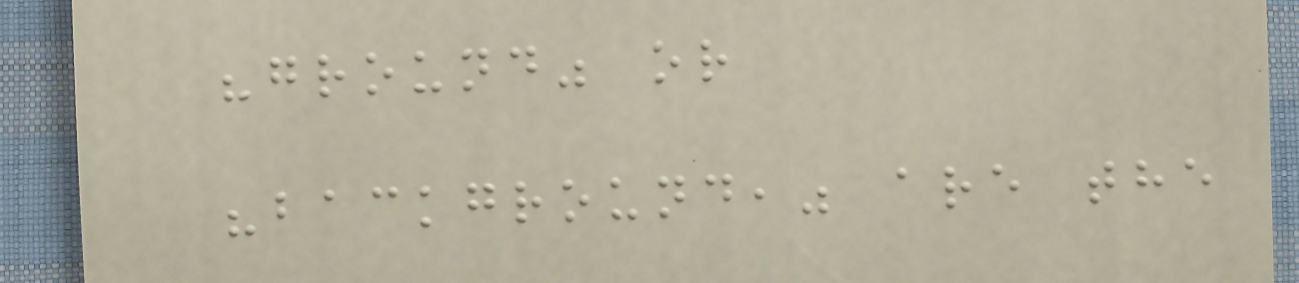"ground" or
"background," are the
